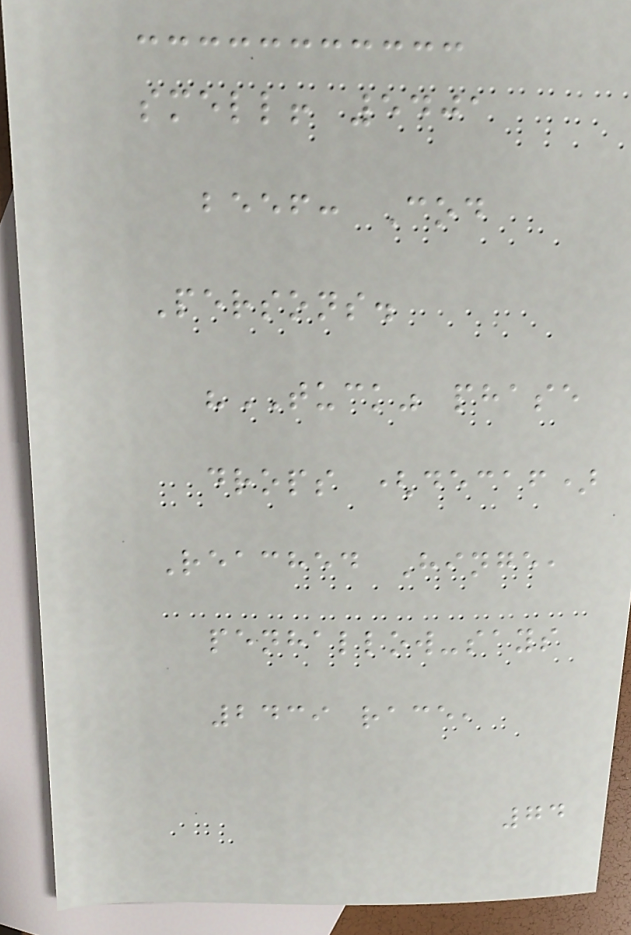smell! 5401
beef: Cod
Persons.
"TUCK" phase
drops (decaf)
Reached Hinge,
penhallow-says
2439 race,
74
